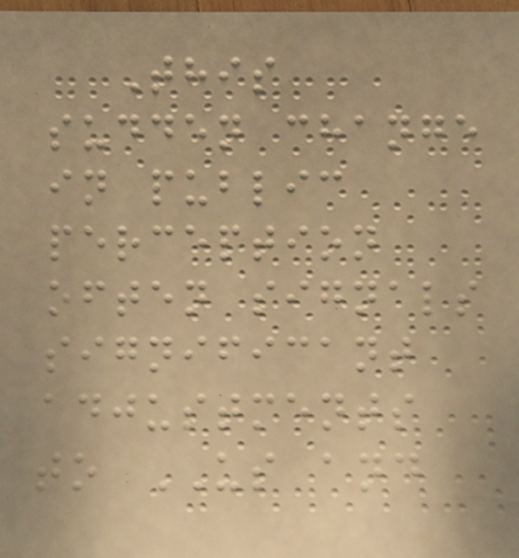This
sudden change
in public
perception
often signals
significant
adjustments
to US and
